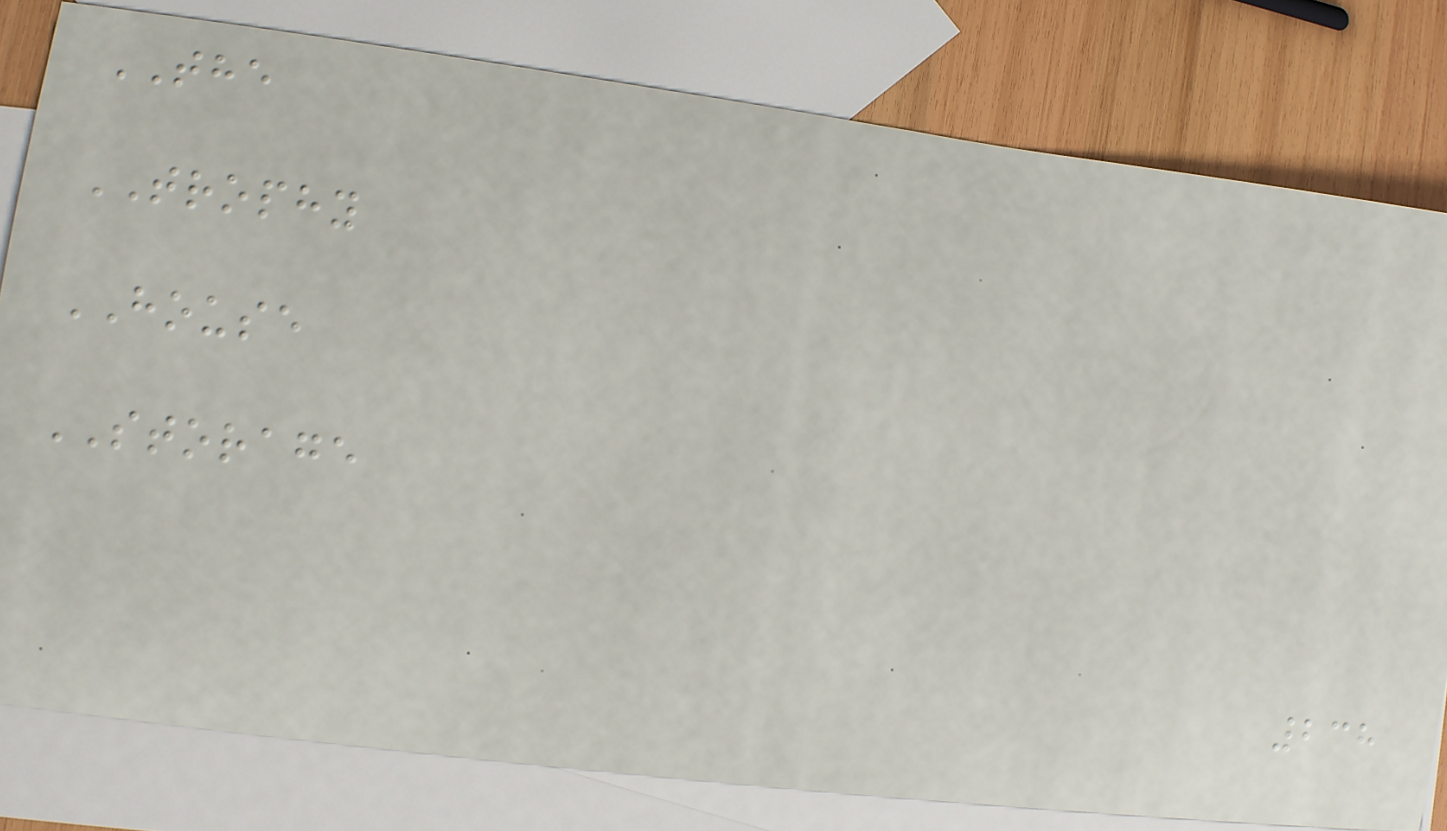THE
TROPHY
HOUSE
STORAGE
238
